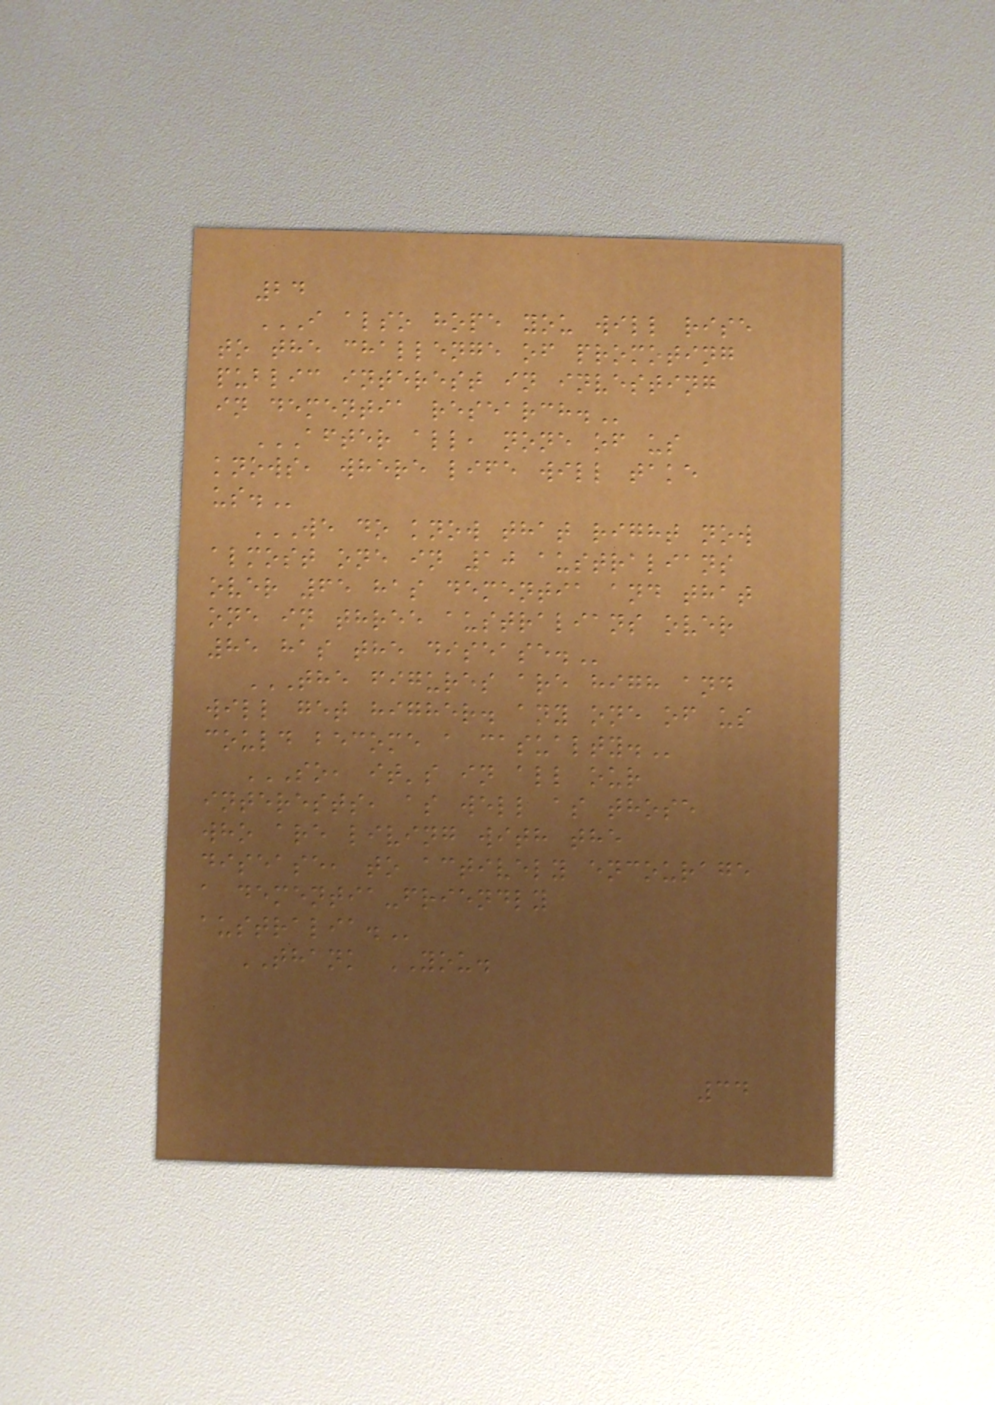24
I ALSO HOPE YOU WILL RISE
TO THE CHALLENGE OF PROMOTING
PUBLIC INTEREST IN INVESTING
IN DEMENTIA RESEARCH.
AFTER ALL, NONE OF US
KNOWS, WHERE LIFE WILL TAKE
US.
WE DO KNOW THAT RIGHT NOW
ALMOST ONE IN 10 AUSTRALIANS
OVER 65 HAS DEMENTIA AND THAT
ONE IN THREE AUSTRALIANS OVER
85 HAS THE DISEASE.
THE FIGURES ARE HIGH AND
WILL GET HIGHER. ANY ONE OF US
COULD BECOME A CASUALTY.
SO, IT'S IN ALL OUR
INTERESTS, AS WELL AS THOSE
WHO ARE LIVING WITH THE
DISEASE, TO ACTIVELY ENCOURAGE
A DEMENTIA-FRIENDLY
AUSTRALIA.
THANK YOU.
34
